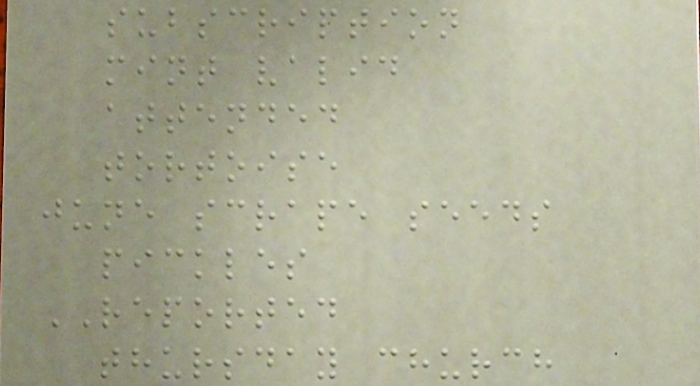subscription
mint valid
attended
tortoise
june scrape seeds
pickles
REPORTED
thursday church
